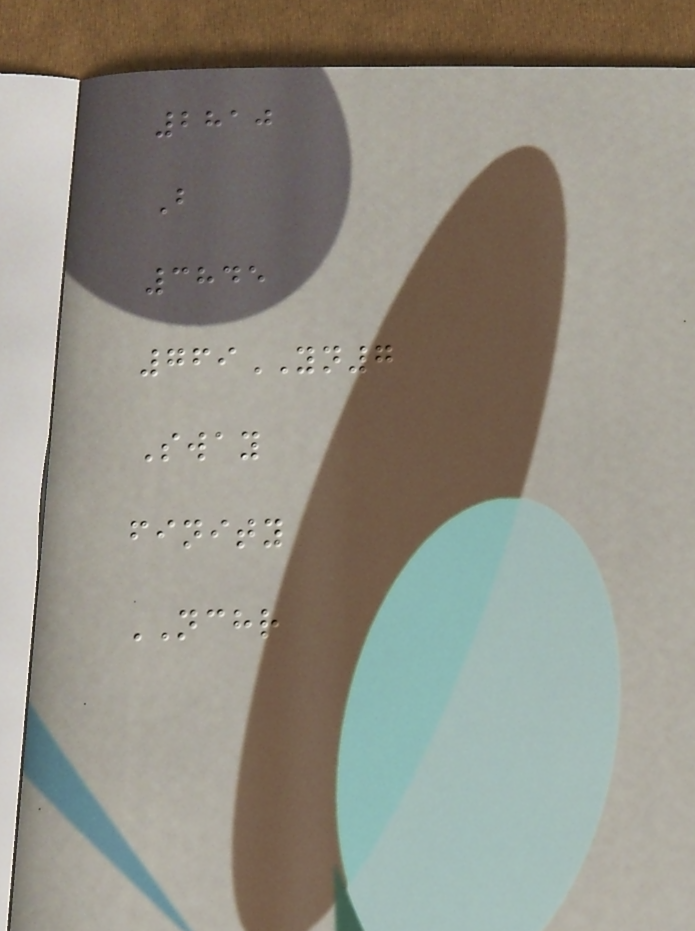2810
B
3845
769YN7
Sway
finity
NCHR
